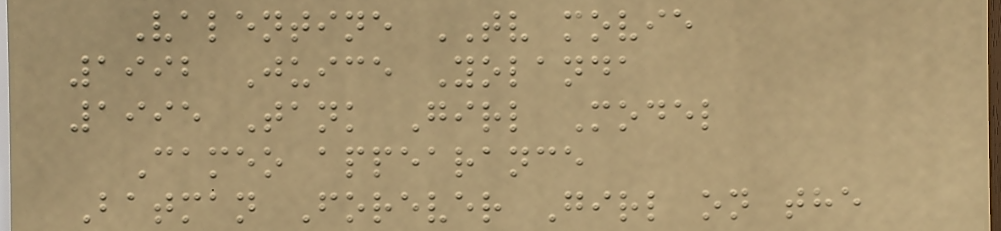Valentine TV movie
1992 Juice Yolanda
1995 Tank Girl Model
Cameo appearance
Batman Forever Girl on the
